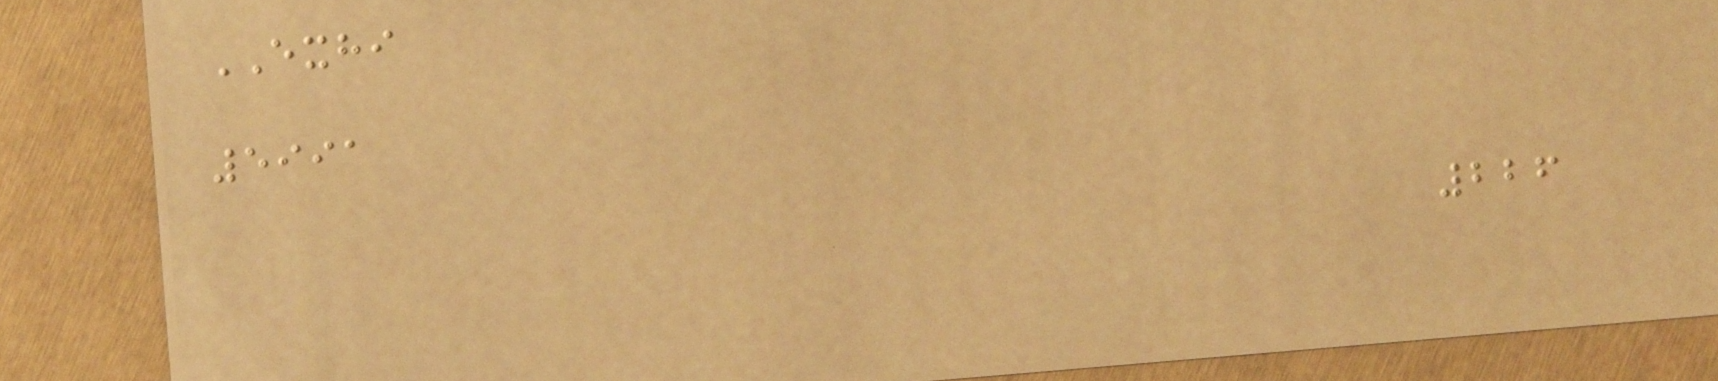EXHI
5991
226
